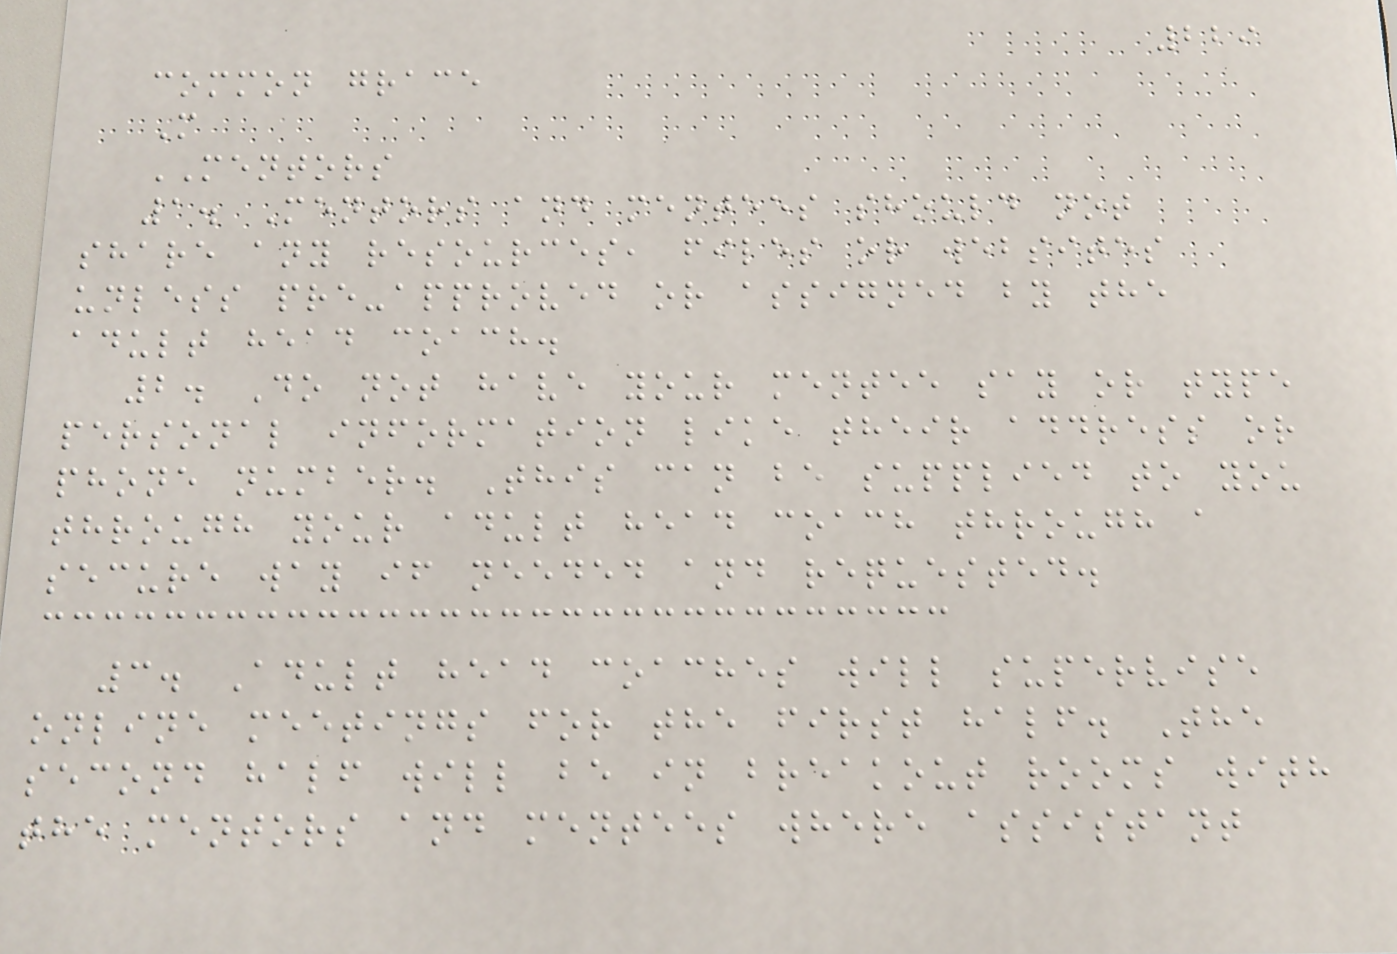229
common grace
M
MENTORS
1. Mentors and mentees should not
share any resources, files or websites
unless pre-approved or assigned by the
adult head coach.
2. Do not have your mentee say or type
personal information like their address or
phone number. This can be supplied to you
through your adult head coach through a
secure way if needed and requested.
3. Adult head coaches will supervise
online meetings for the first half. The
second half will be in breakout rooms with
the mentors and mentees where assistant
